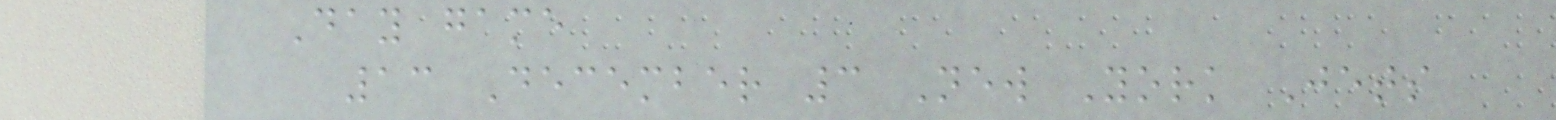Day game
13 December 3 New York Jets
